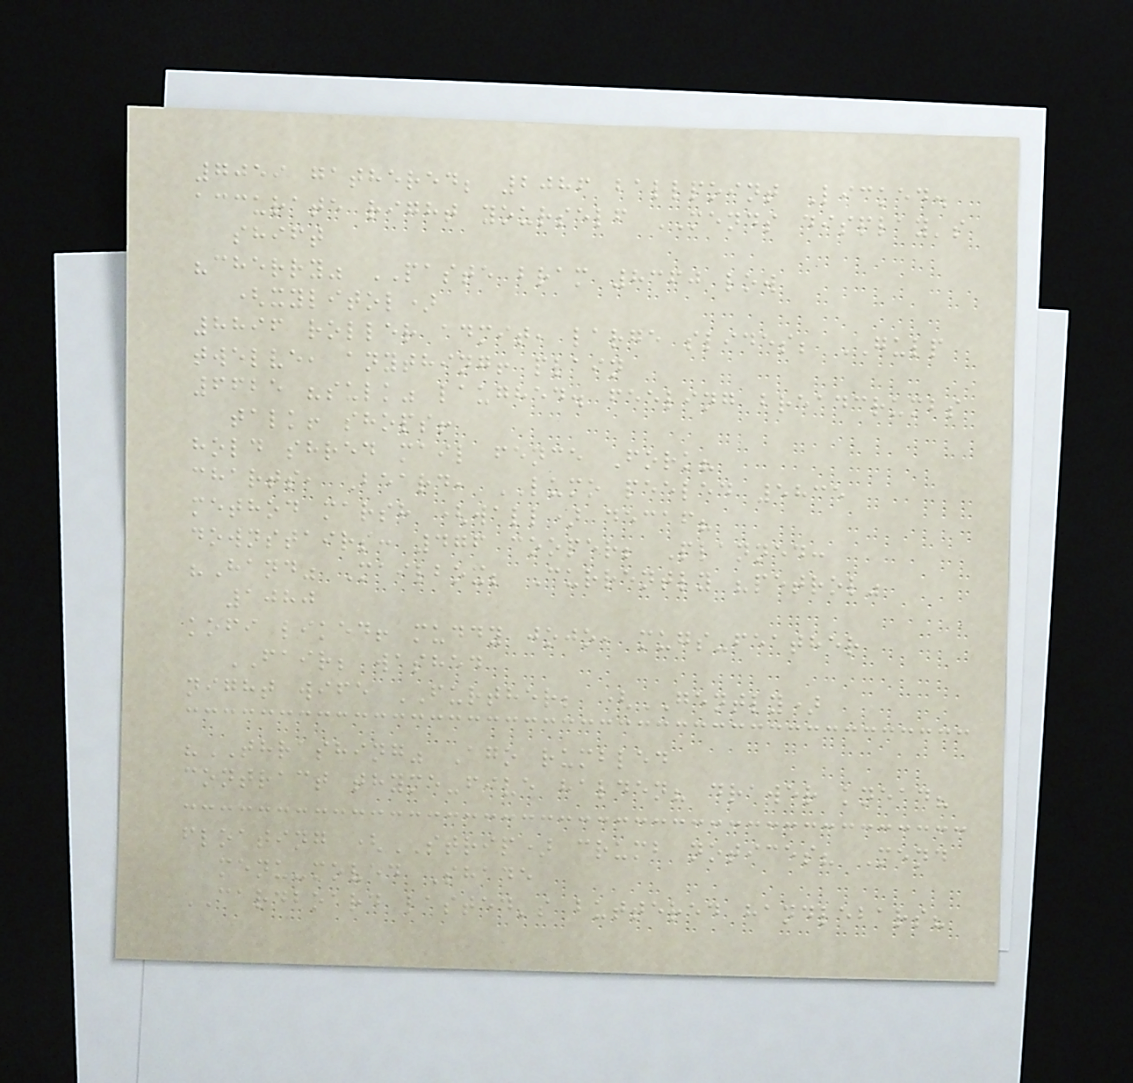7059 gathered; 2086 ballpoint Licked.
accurate right yourself MENDS display's
shift
"cherry" PASTE bram 8360 low
(xylitol)
8896 roller admit, large slides; GULP
twelve, anything! plain
6625 "sulk" laughed. feeling breadcrumbs
talk! shops!
hold shred mail fence Fork?
charts, Beard, LUMO peeled 5835
method marsh (wall) decaf?
downstairs: 476 cooper; Planned:
"Hand" Mailbox; Currently "petrol"
1080
kofi liked! muddy jojo, mugs-feather
FAIR; washed
night wife FURTHER; (GENTLY)
"THRASHING" Ago rumbled
contract thyme-five halden? drawer knead?
floating (STRIP) crumb notices? Mend
menu-moved Shade
CARDBOARD lasted's buttered handlebars?
